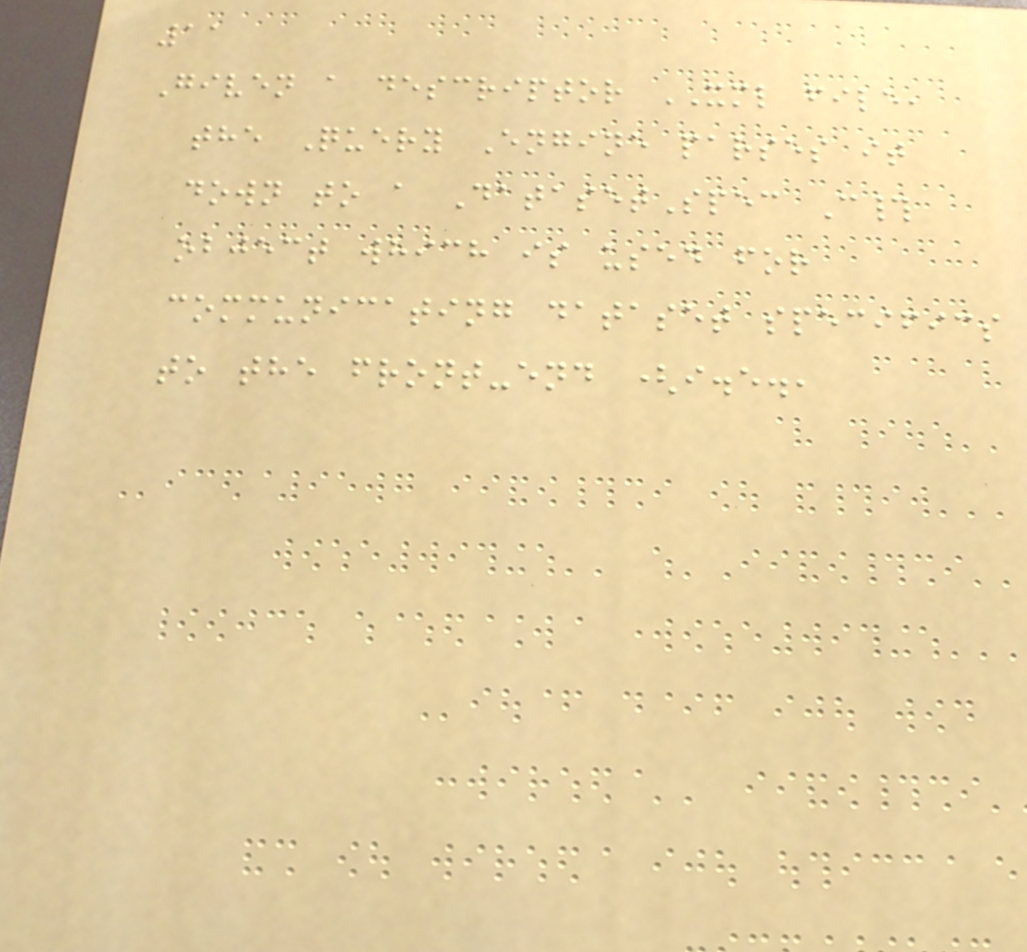11
Given a descriptor XML file,
the Query Engine parses it
down to a DatasetSpec C#
object which is used for
communicating dataset specifics
to the front-end (i.e.,
